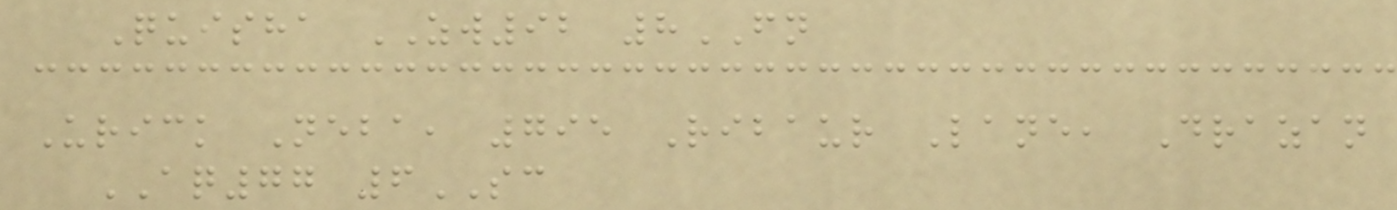Quisha ZW92 8FN
Urick Neba, 795 Ribaur Lane, Drazan
AQ77 6SC
